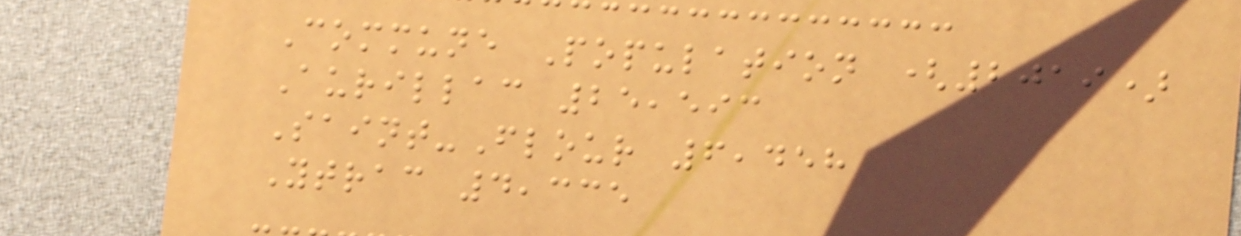Commune Population (2019)
Aurillac 25,593
Saint-Flour 6,458
Ytrac 4,335
